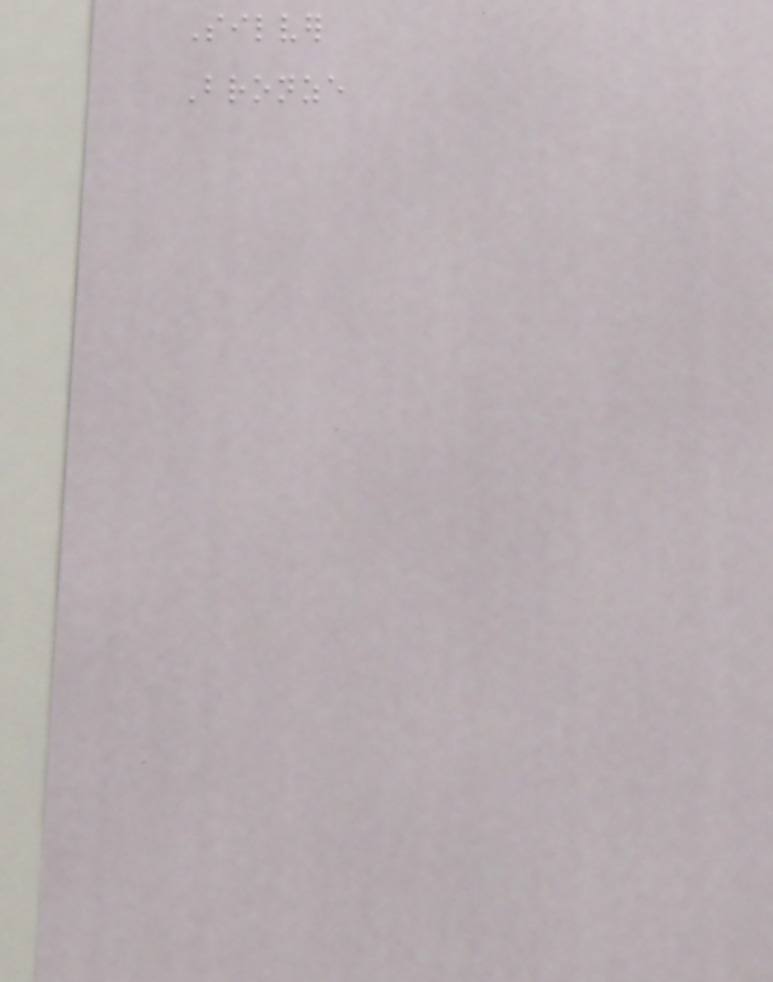Silver
Bronze
